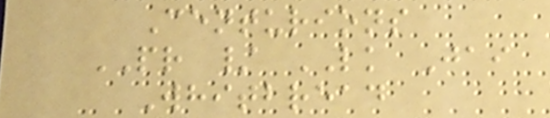Centurions
PR / LK Jai
Whitbread
